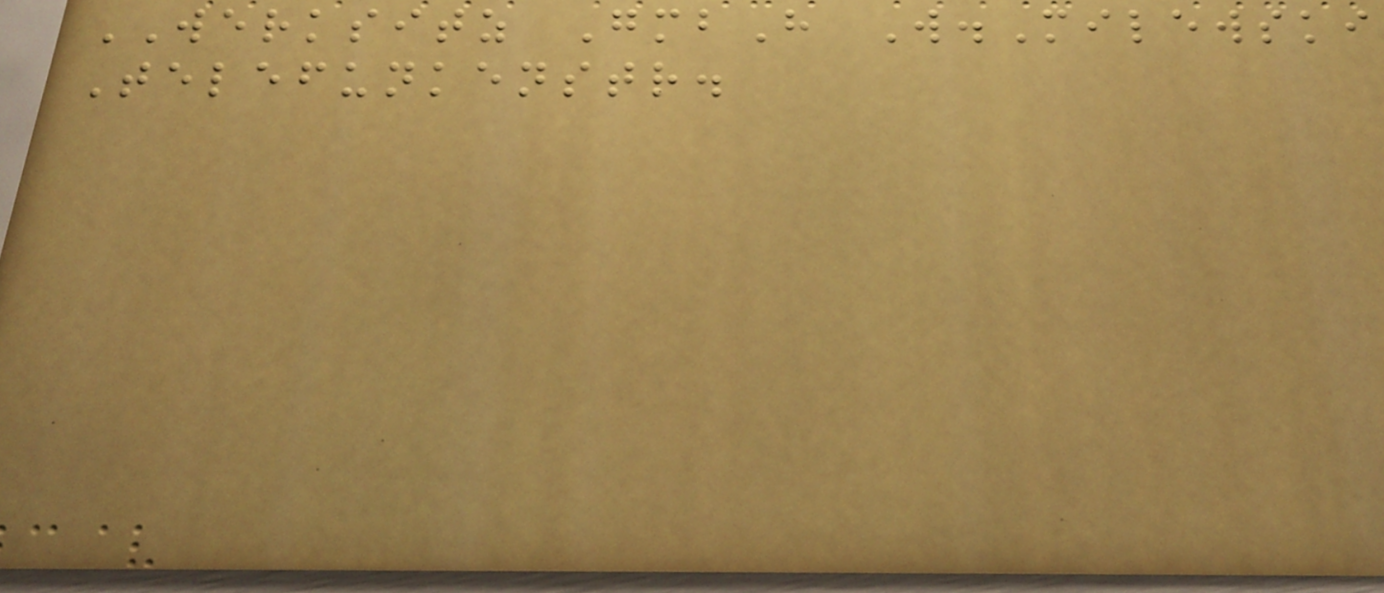WERKSITZ GmbH W.Milewski
Telefunkenstr.
